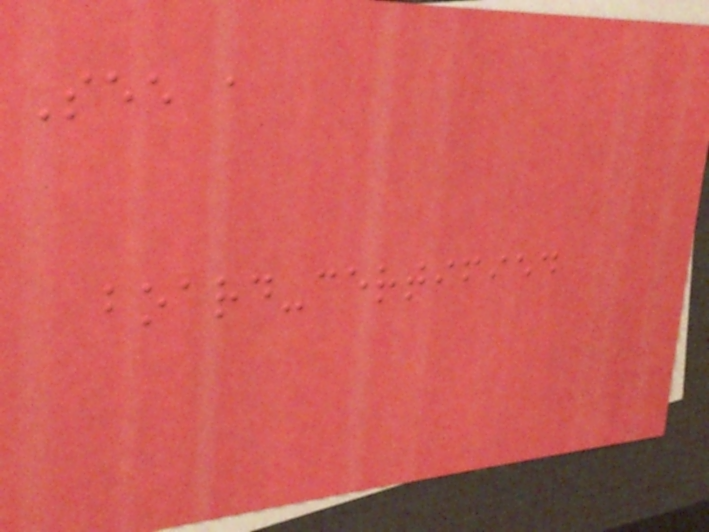See a
board-certified
